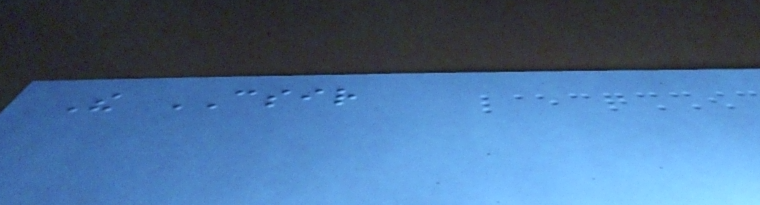The CSIR
